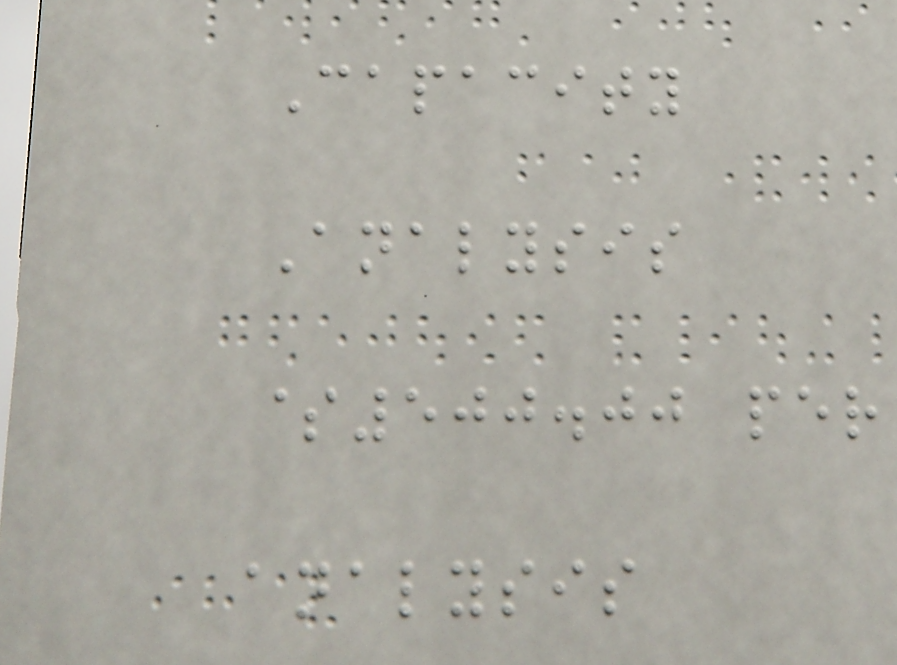Capacity
Analysis
$500.00 per
analysis
